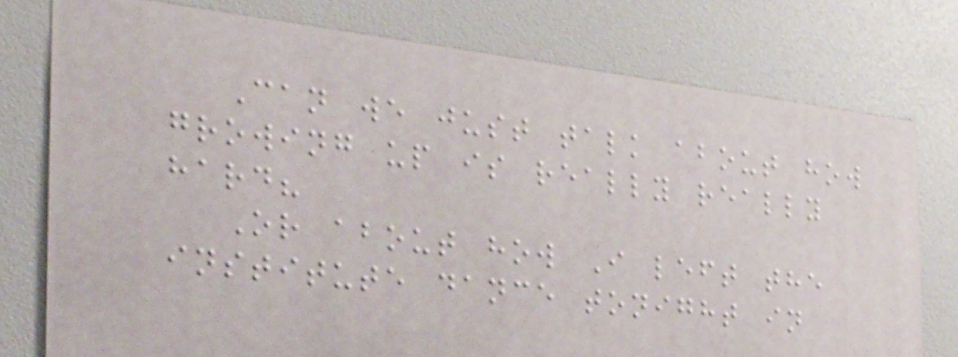Can we just talk about how
growing up is really really
hard?
Or about how I left the
institute dance tonight in
